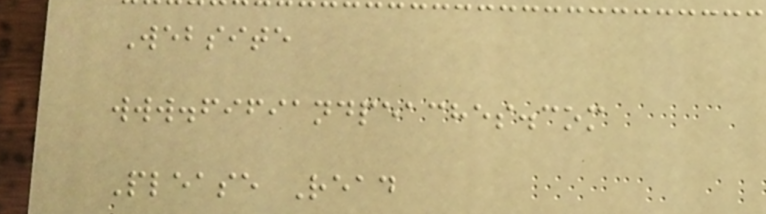Website
www.fifiandpeaches.com
Please Read
